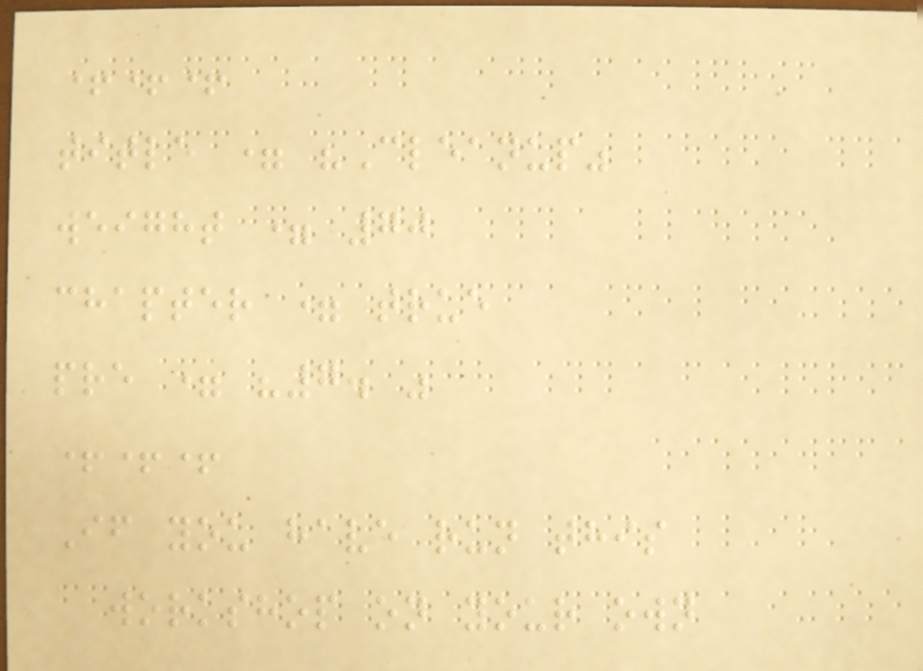+++
title = "Cleanup"
weight = 70
chapter = true
pre = "7. "
+++
If you have run this
workshop on your own
